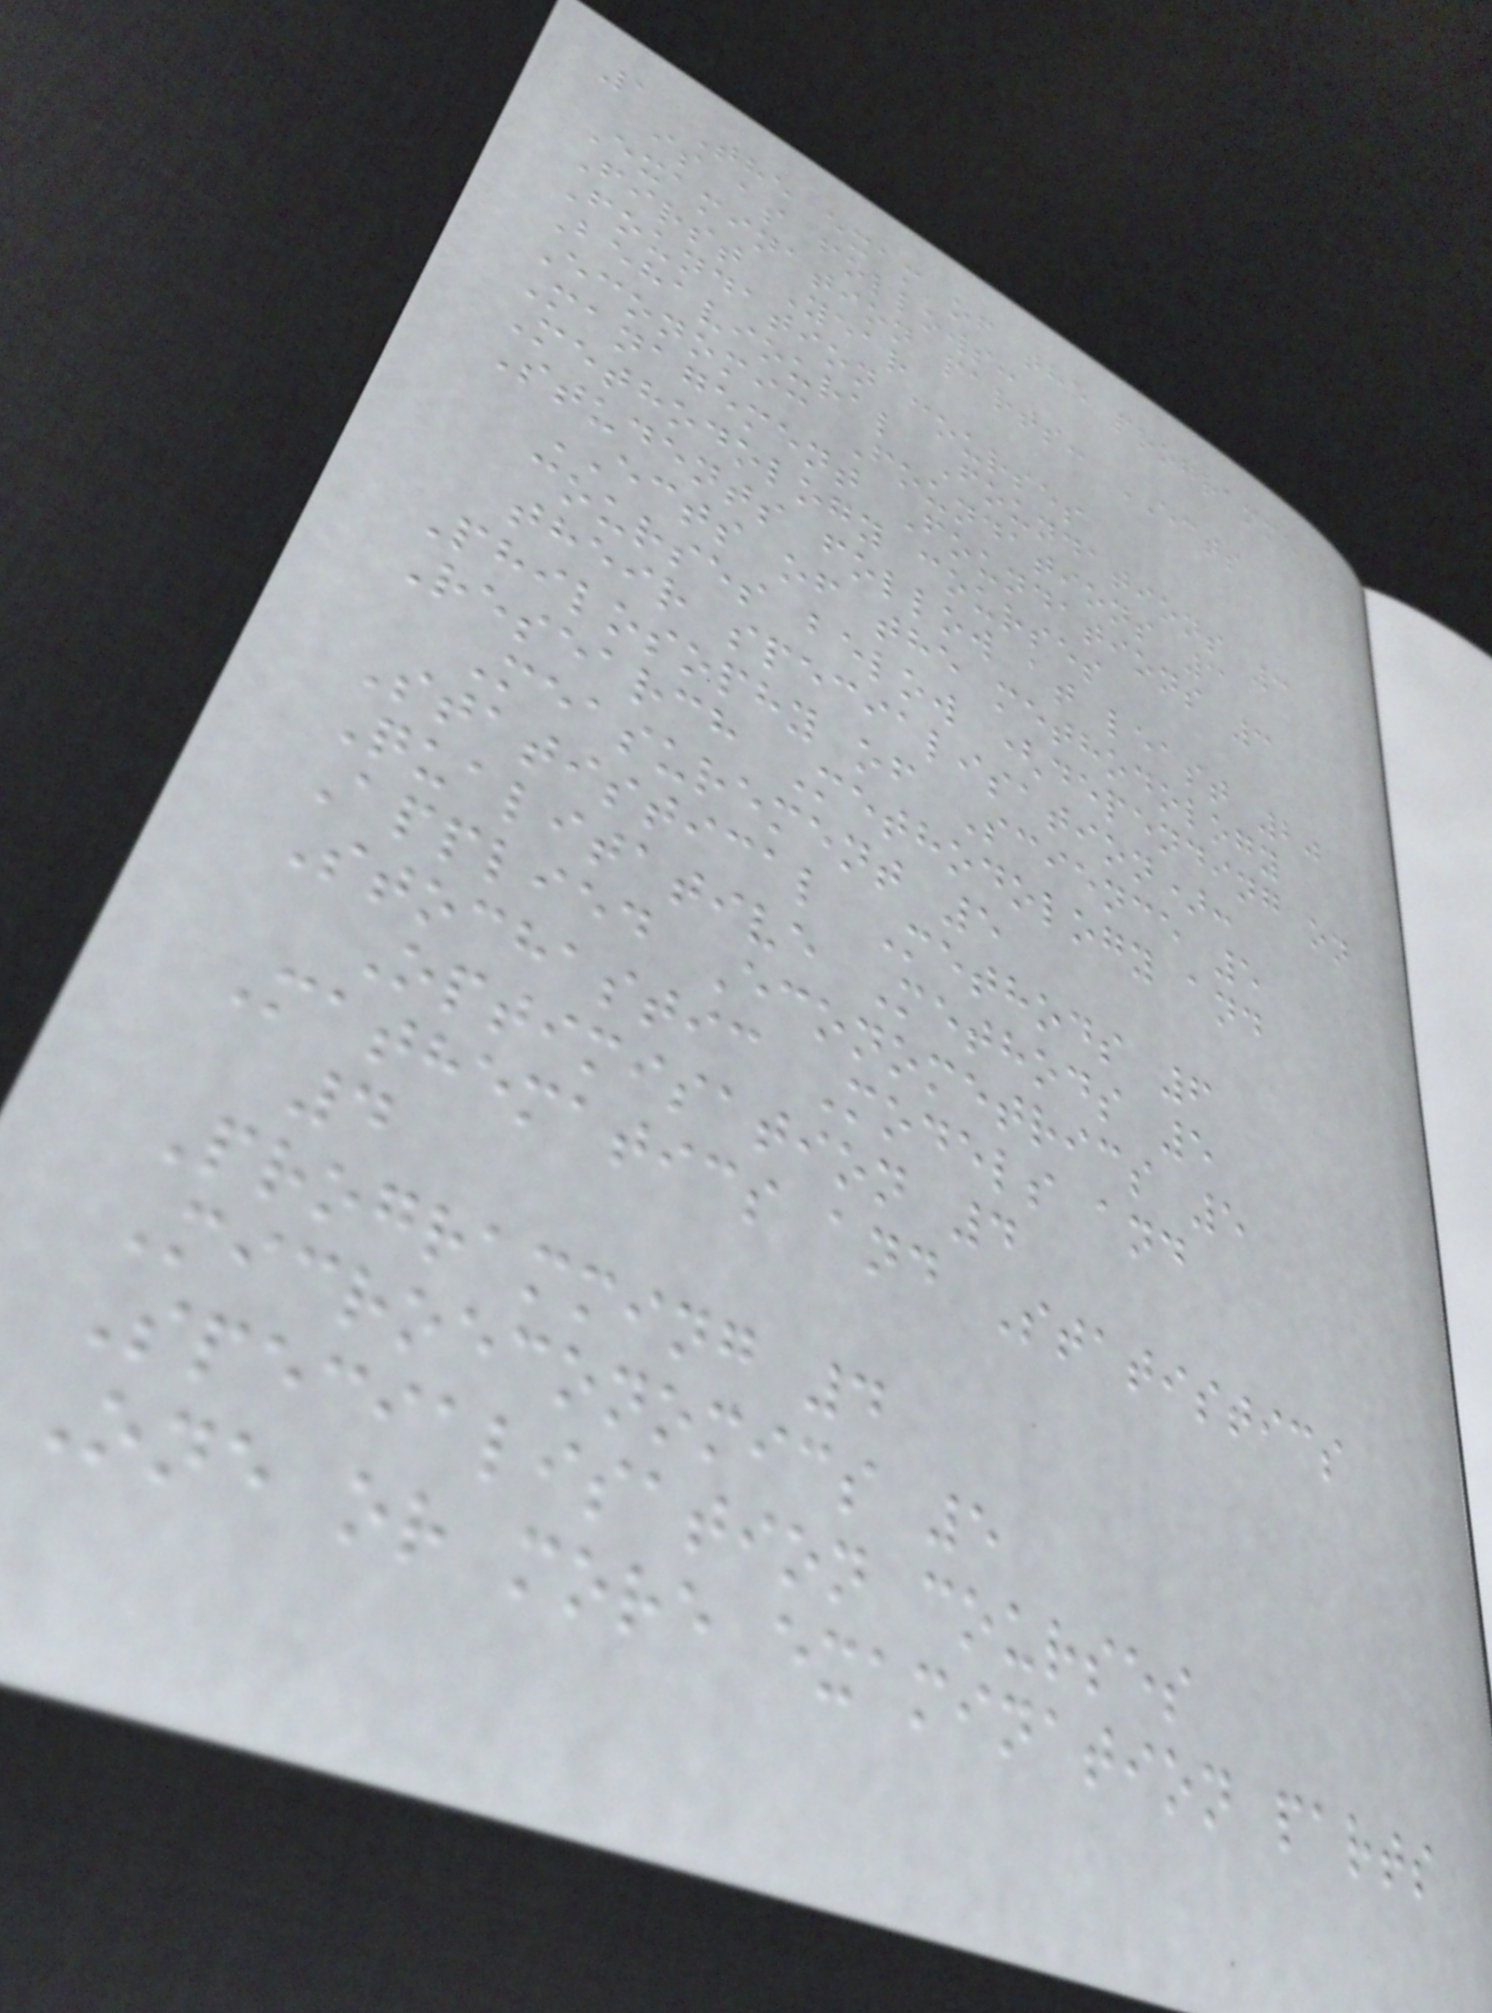1 The exam of the programme
is as follows:
Examination parts: ECTS
First Year
Foundation courses
Behavioural Foundations 3
Economic Foundations 3
Management Foundations 3
Methodology courses
Students follow at least 20
ECTS of the methodology
courses below (depending on
their specialisation):
Philosophy of Science 5
Research Methodology and
Measurement 5
Statistical Methods 6
Qualitative Methods 5
Applied Econometrics 5
Stochastic Models and
Optimisation 4
Mathematics and Statistics
4
Programming 4
Microeconomics 5
Specialisation courses
One or more examination parts
